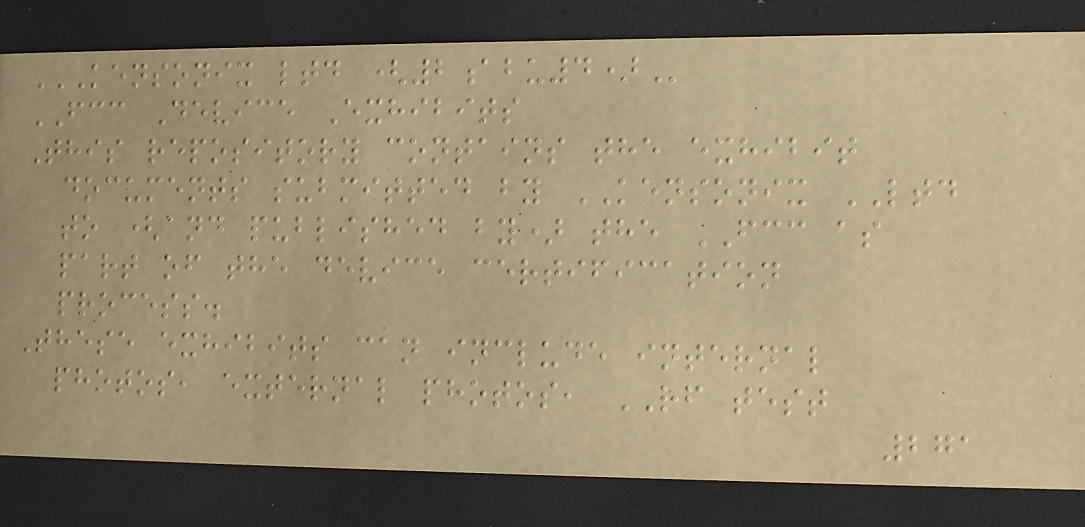KENSONIX LTD (2ABU4)
FCC Device Exhibits
This repository contains the exhibit
documents submitted by KENSONIX LTD
to (and published by) the FCC as
part of the device certification
process.
These exhibits can include internal
photos, external photos, RF test
271
